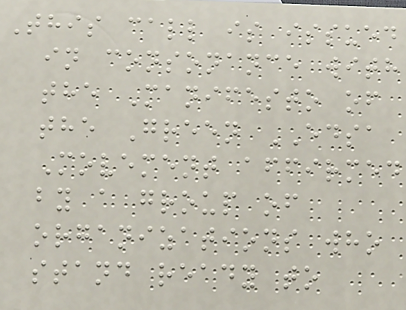This call is issued
in consonance with
the Manifesto of
the Green EDSA
Movement affirmed
by a group of
organizations who
stand ready to
